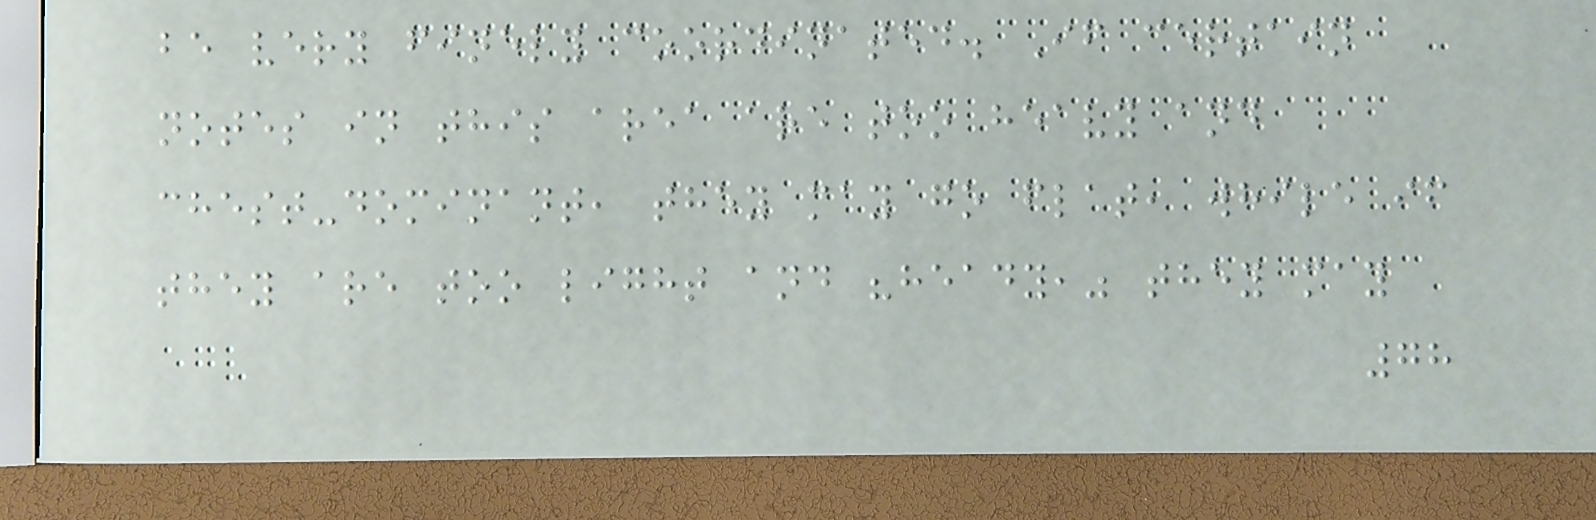be very finely coordinated. If certain
notes in this area are too heavy and
chest-dominant, they may go flat, while if
they are too light and "heady," they may
78
